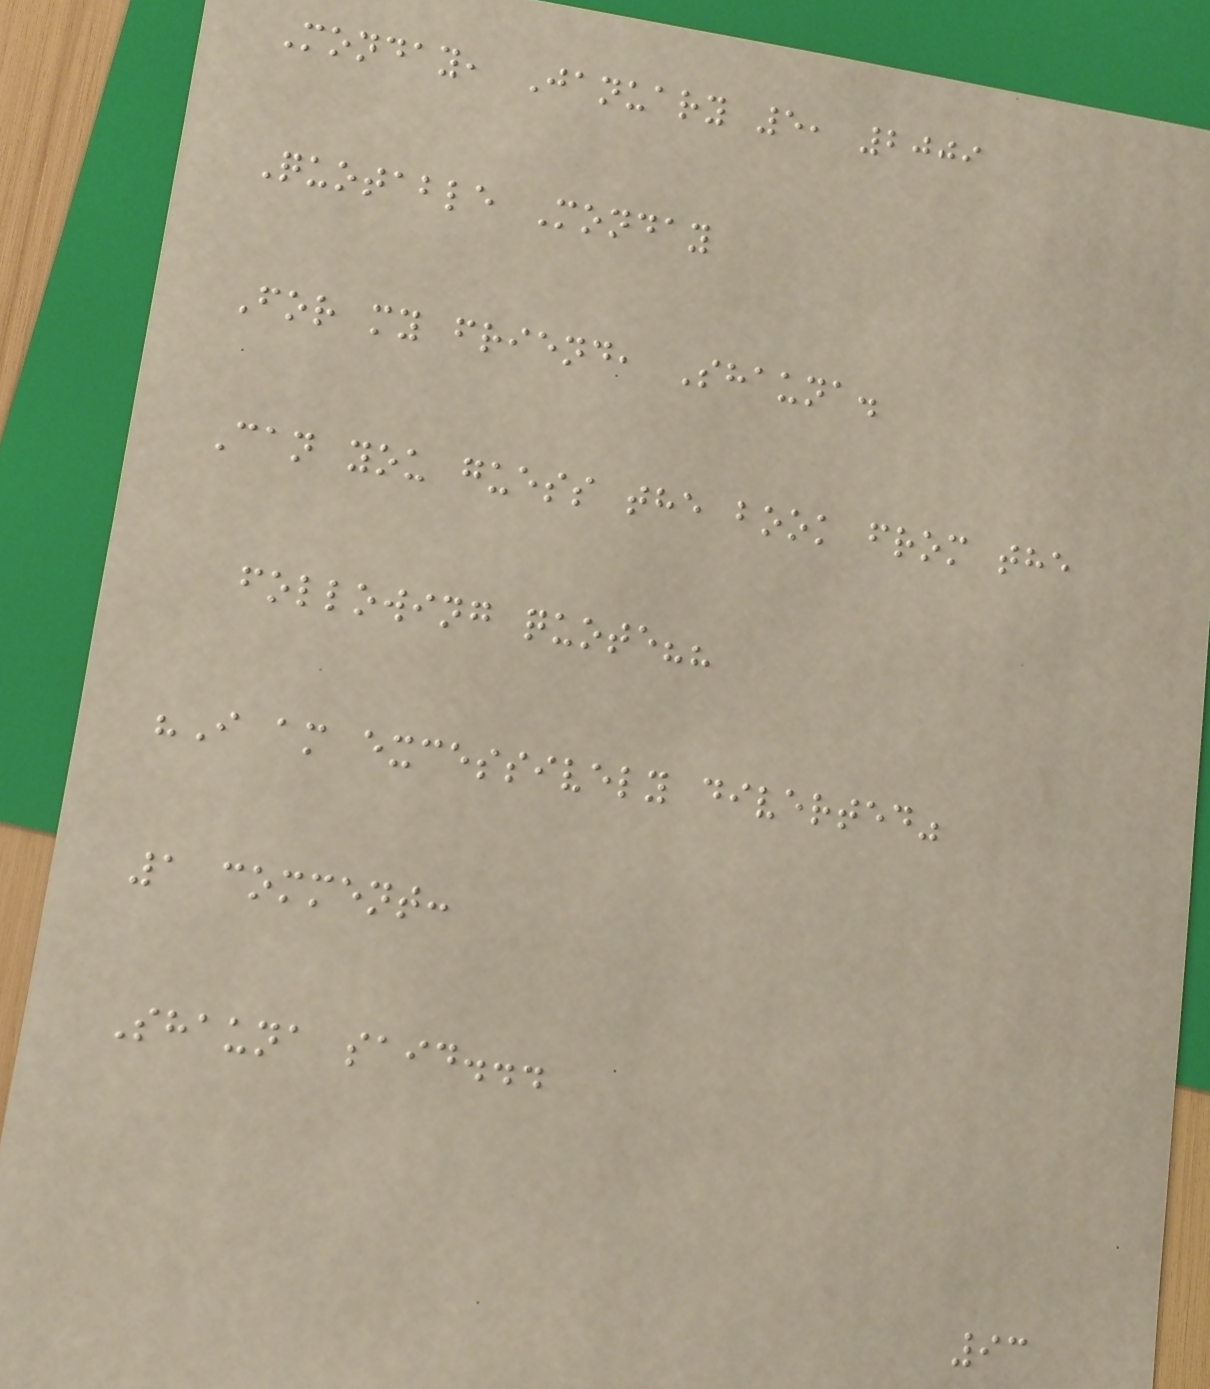Monday, January 5, 2009
Quotable Monday
For my friend, Shauna.
Can you guess the book from the
following quote??
"I am excessively diverted"
1 comment:
Shauna said...
93
